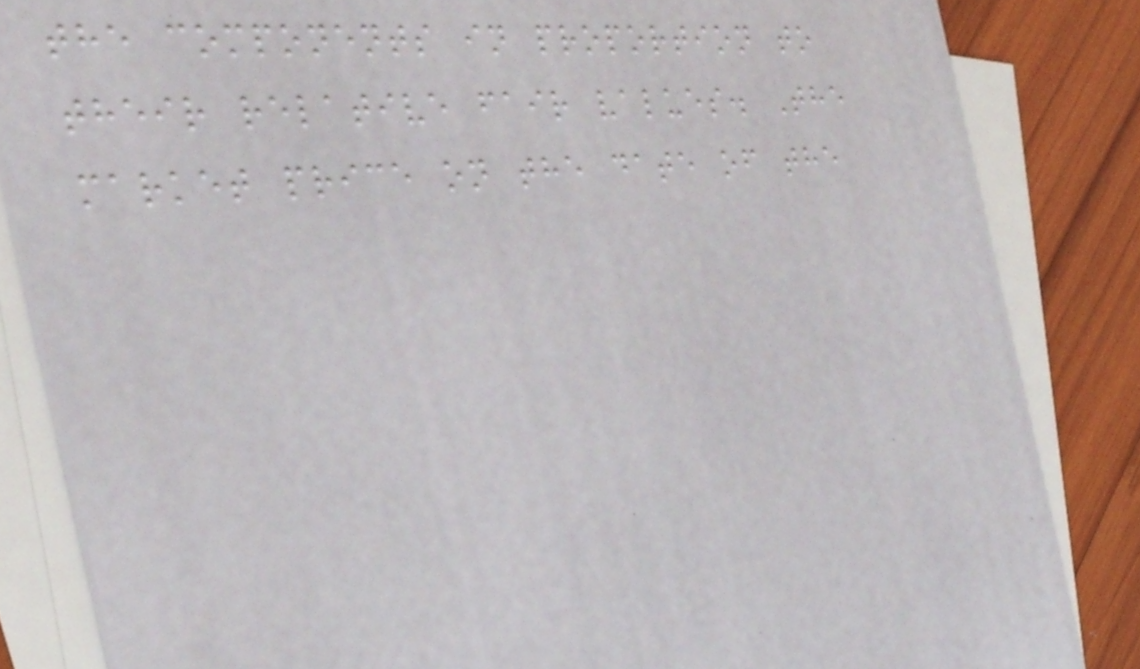the components in proportion to
their relative fair values. The
market price on the date of the
